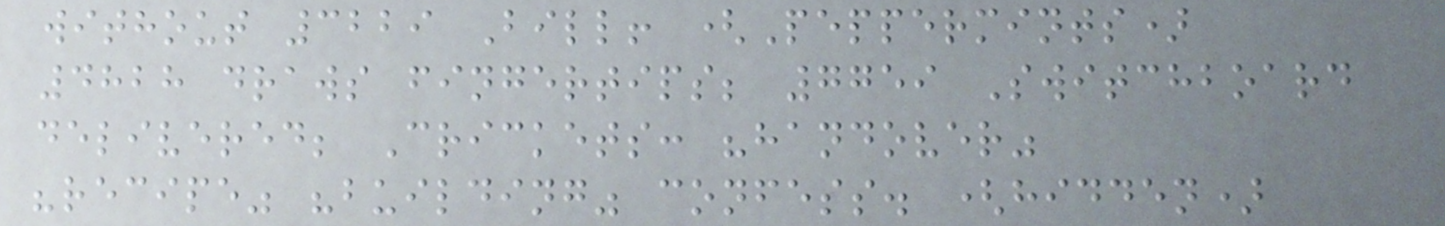without 3229 Bill! (Peppermints)
4828 draws fingertips; 7759 Switchboard
delivered; Crickets: "handover"
"recipe" "building" confess. (hidden)
